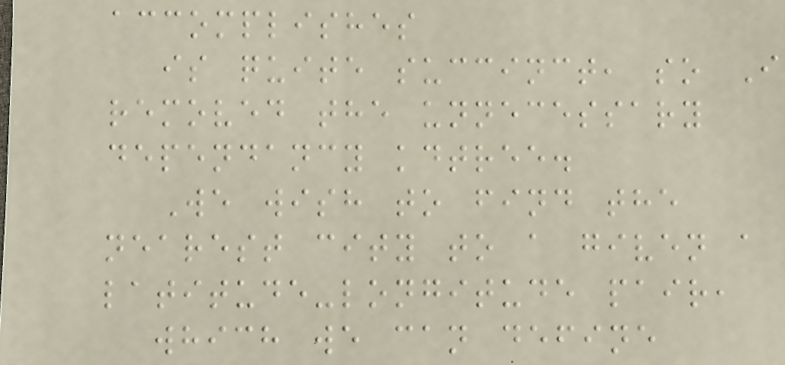accomplishes
is quite succinct, so I
removed the unnecessary
dependancy kdtree.
We wish to find the
nearest city to a given a
latitude-longitude pair,
which we can define
